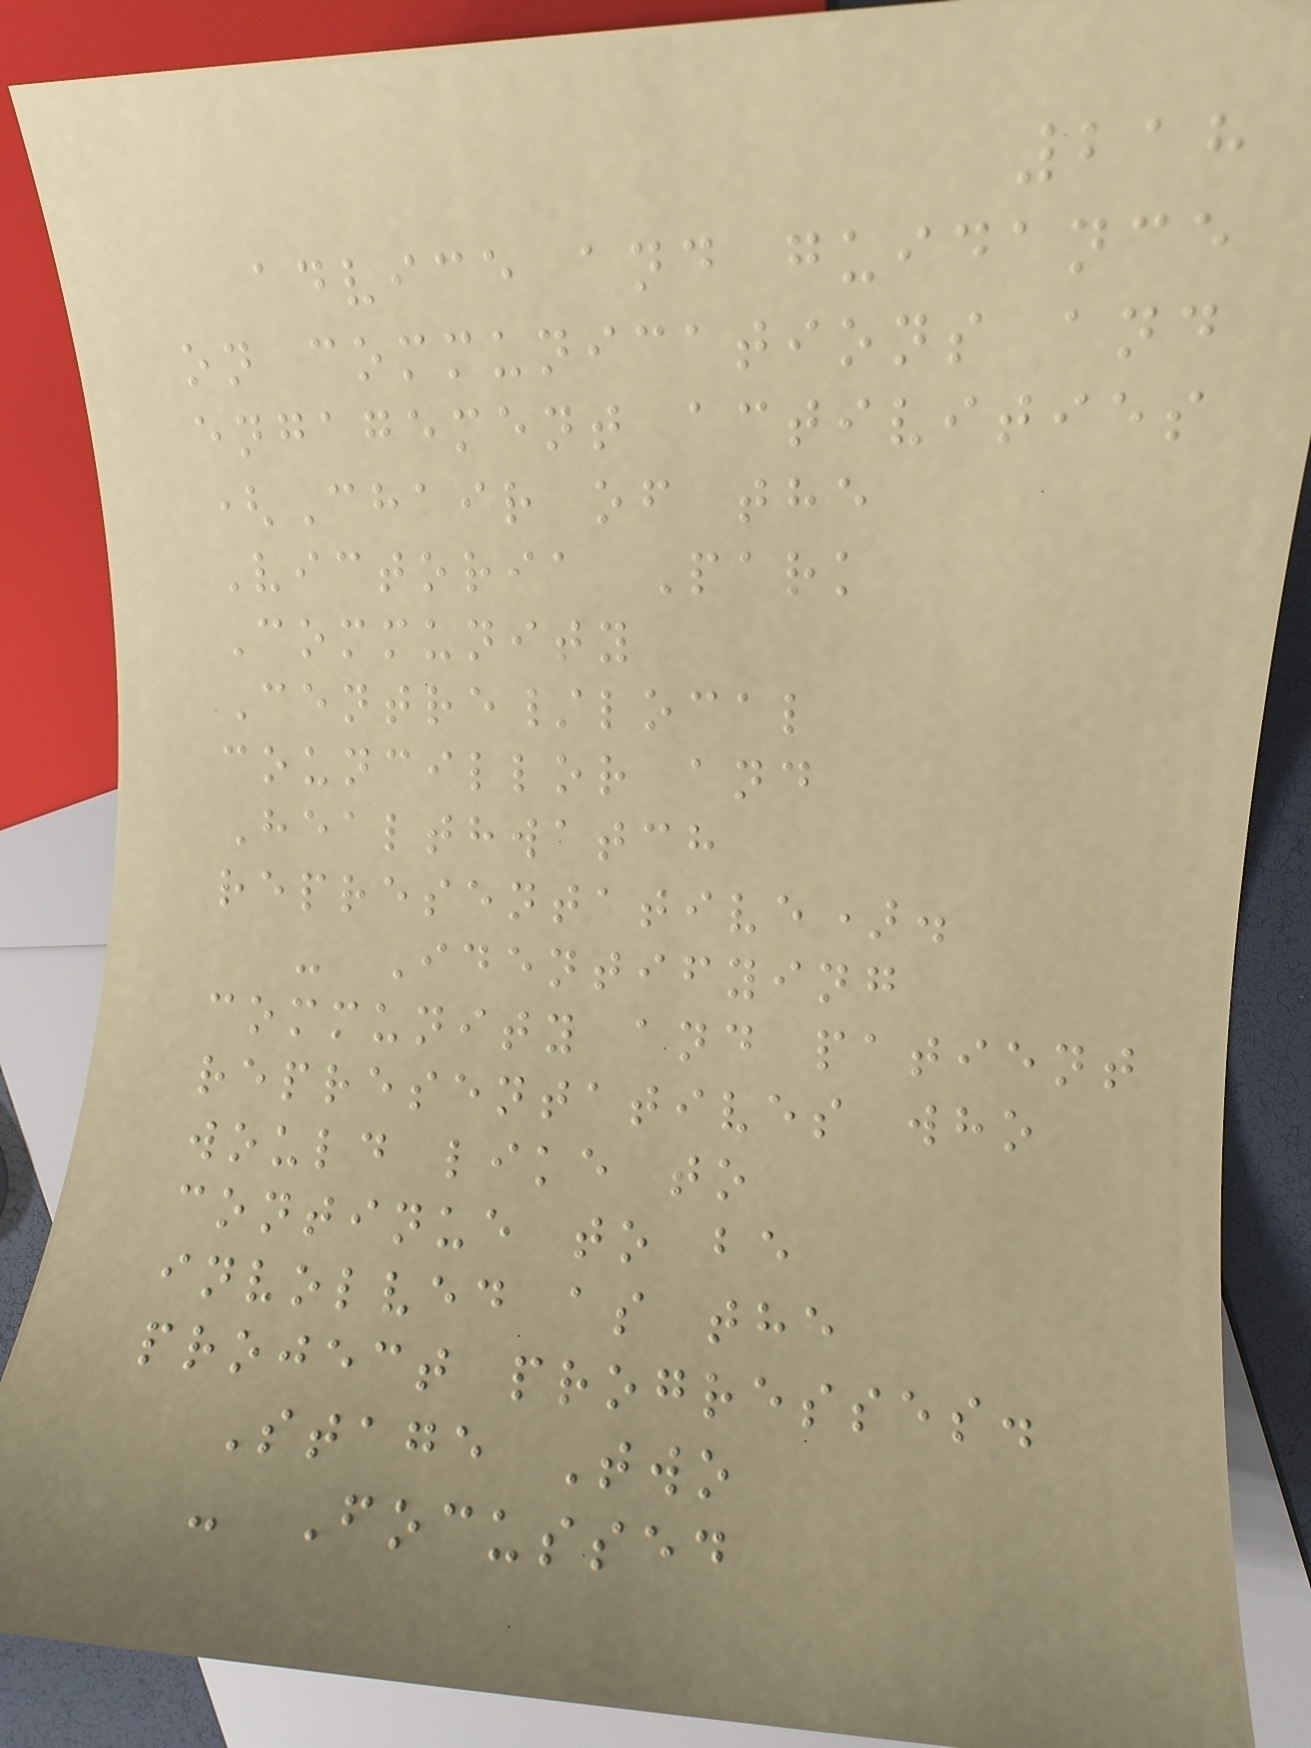218
advice and guidance
on communications and
engagement activities
(Chair of the
Victoria Park
Community
Centre/local
councillor and
Healthwatch
representative).
- Identifying
community and patient
representatives who
would like to
continue to be
involved as the
project progresses.
Stage Two
- Focussed
